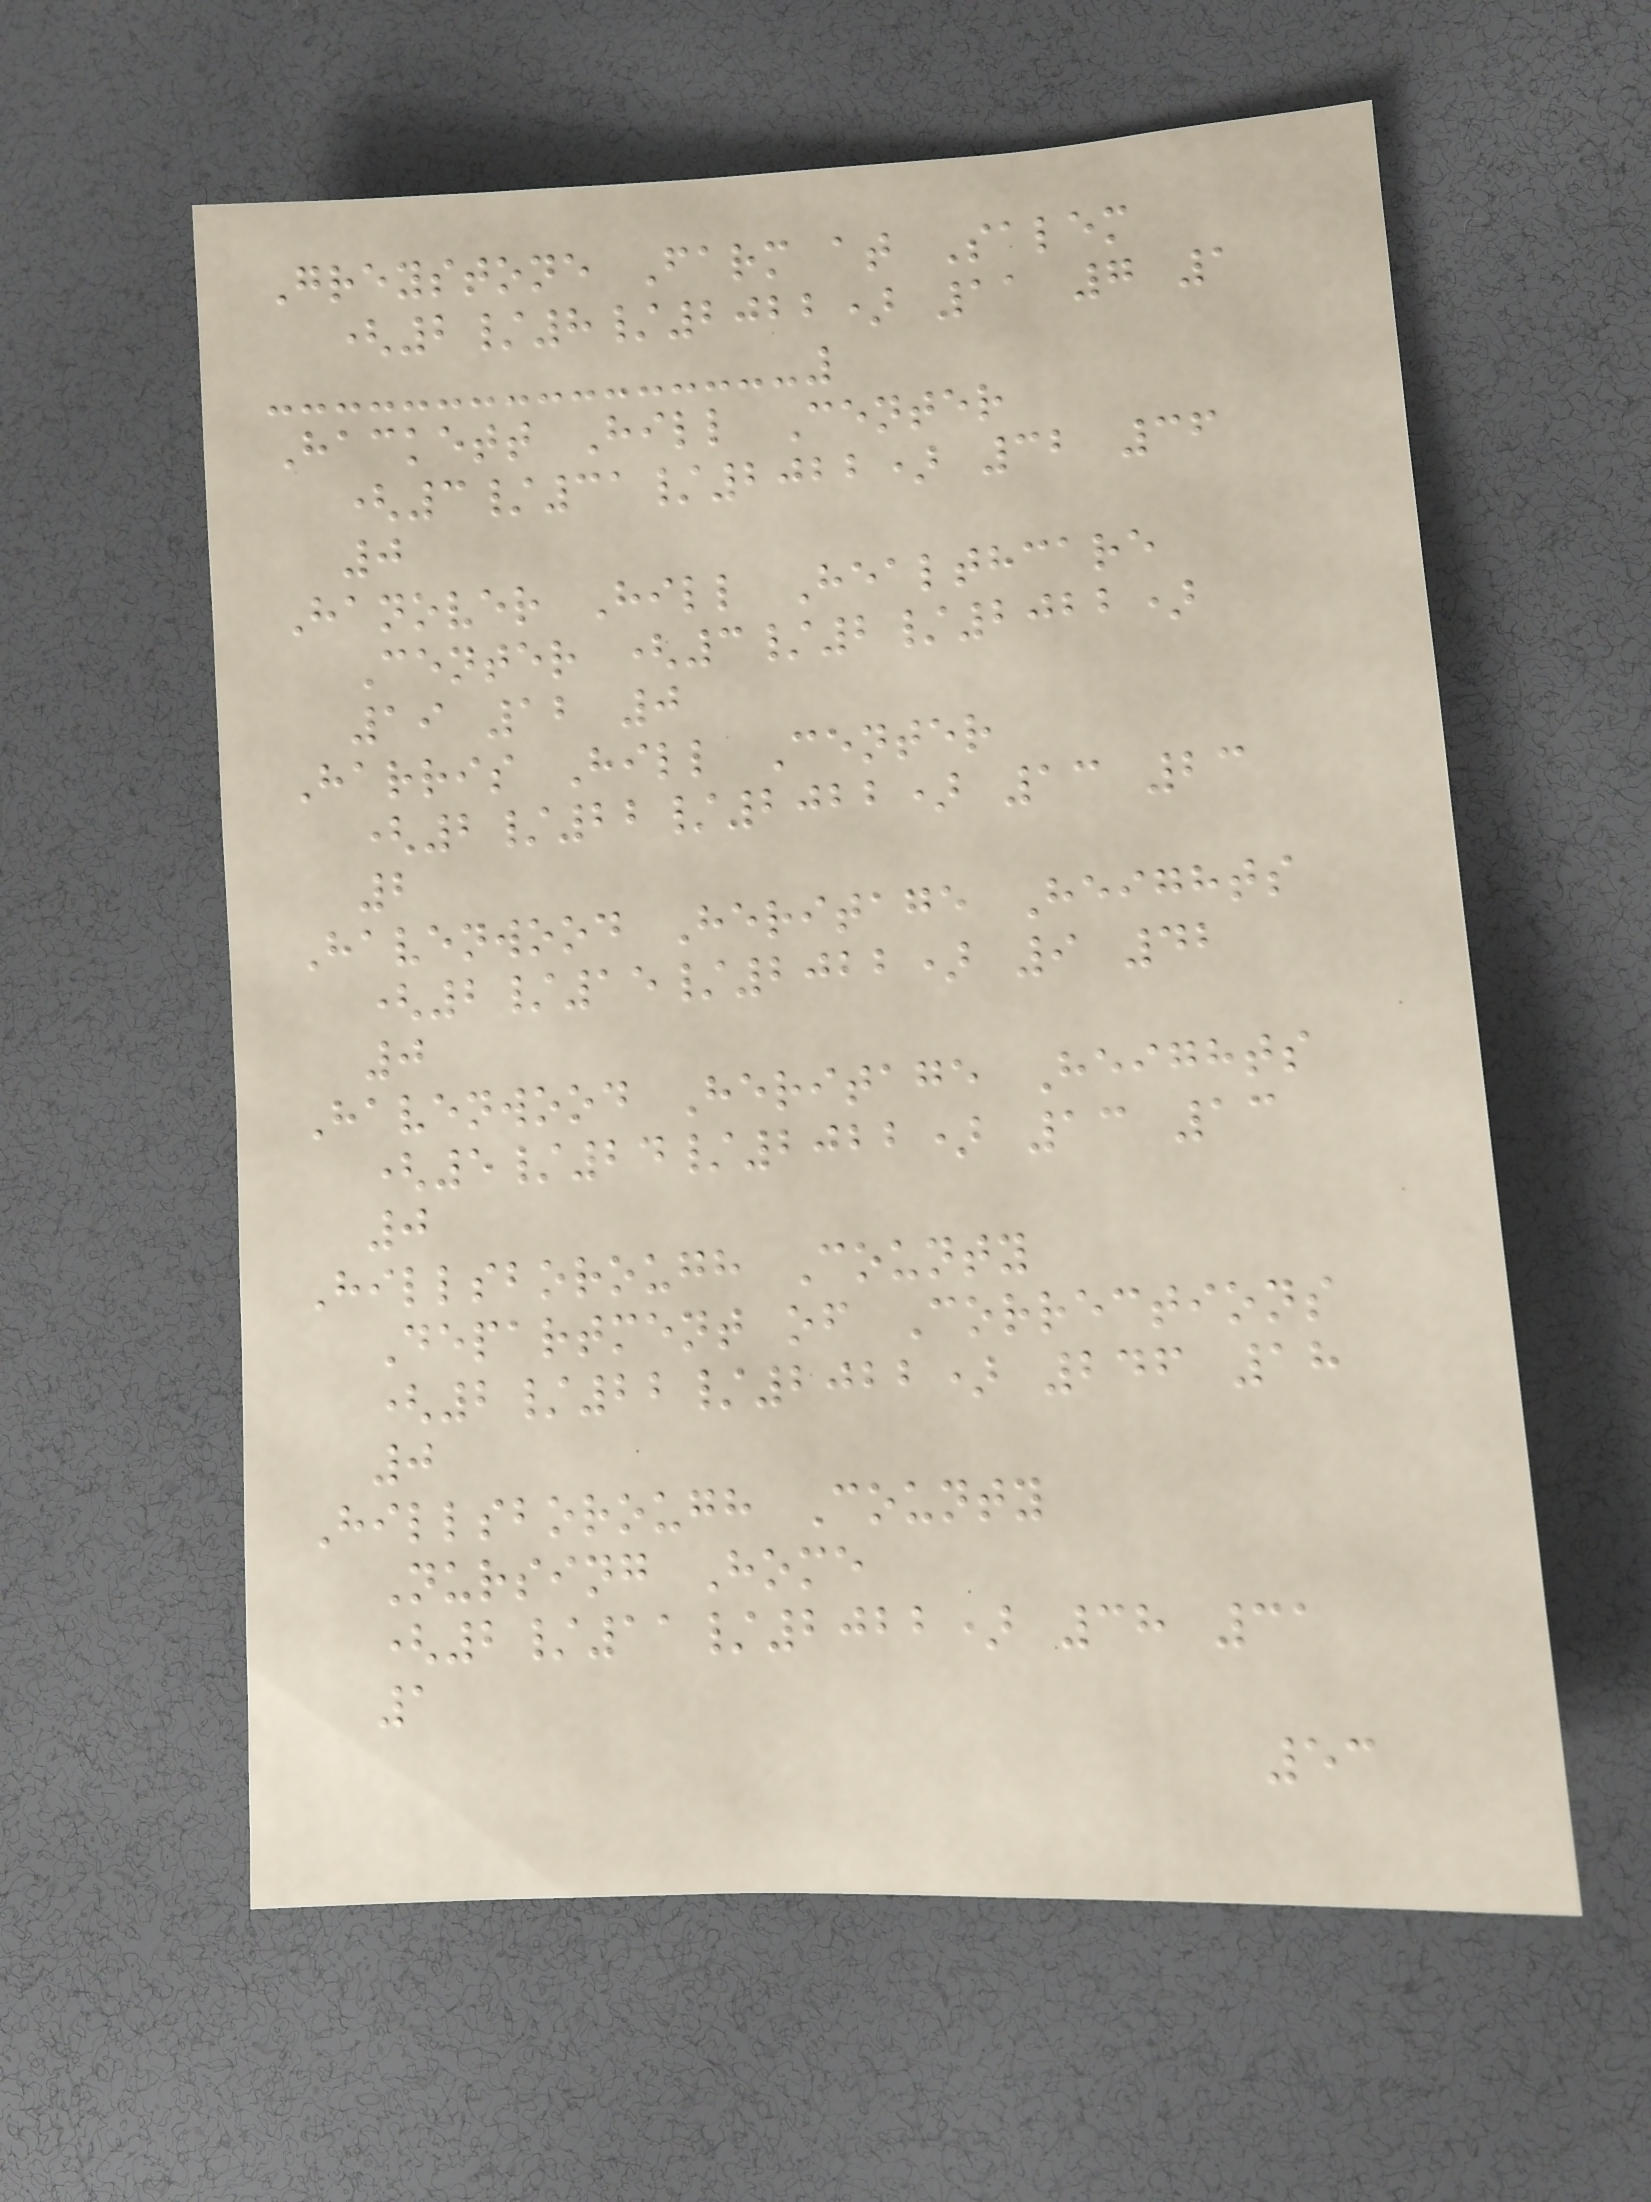Greystone Farm at Salem
(2/8/2022) 11 7 1
Hackett Hill Center
(3/31/2022) 32 36
0
Hanover Hill Healthcare
Center (3/2/2022)
19 12 0
Harris Hill Center
(2/22/2022) 13 23
2
Havenwood Heritage Heights
(2/15/2022) 9 42
0
Havenwood Heritage Heights
(5/24/2022) 13 13
0
Hillsborough County
Department of Corrections
(2/22/2022) 246 18
0
Hillsborough County
Nursing Home
(2/11/2022) 38 31
1
53
